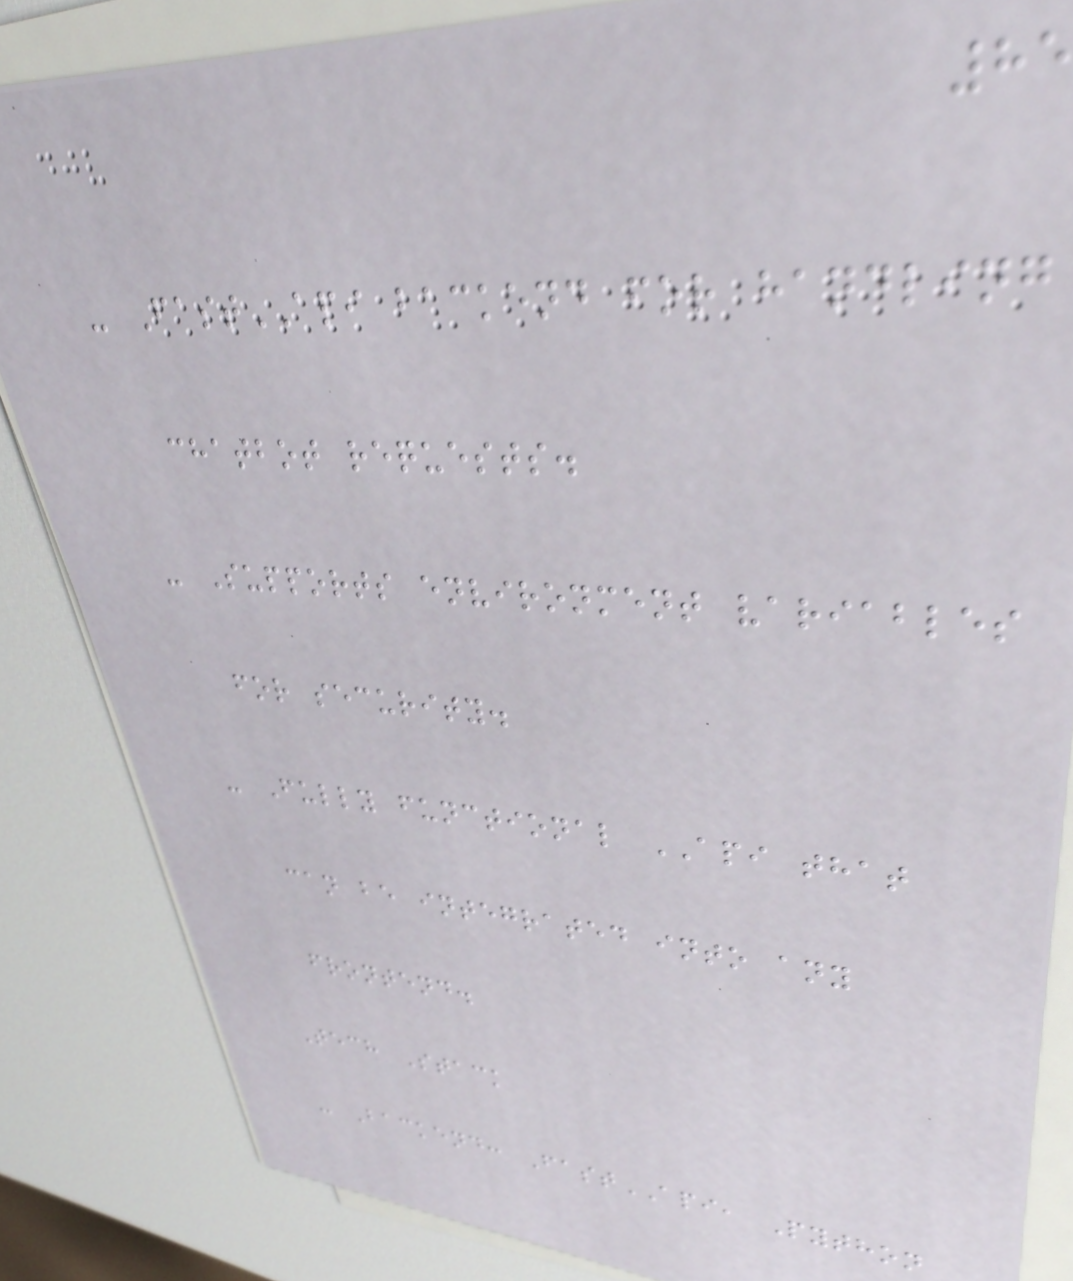85
- FastAPI backend for handling
chatbot requests.
- Supports environment variables
for security.
- Fully functional API that
can be integrated into any
frontend.
Tech Stack
- Backend: FastAPI, Python
